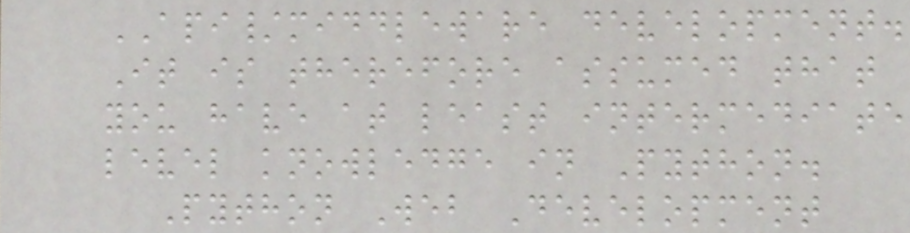API/middleware development.
It is therefore assumed that
you have at least intermediate
level knowledge in Python.
Python Web Development
